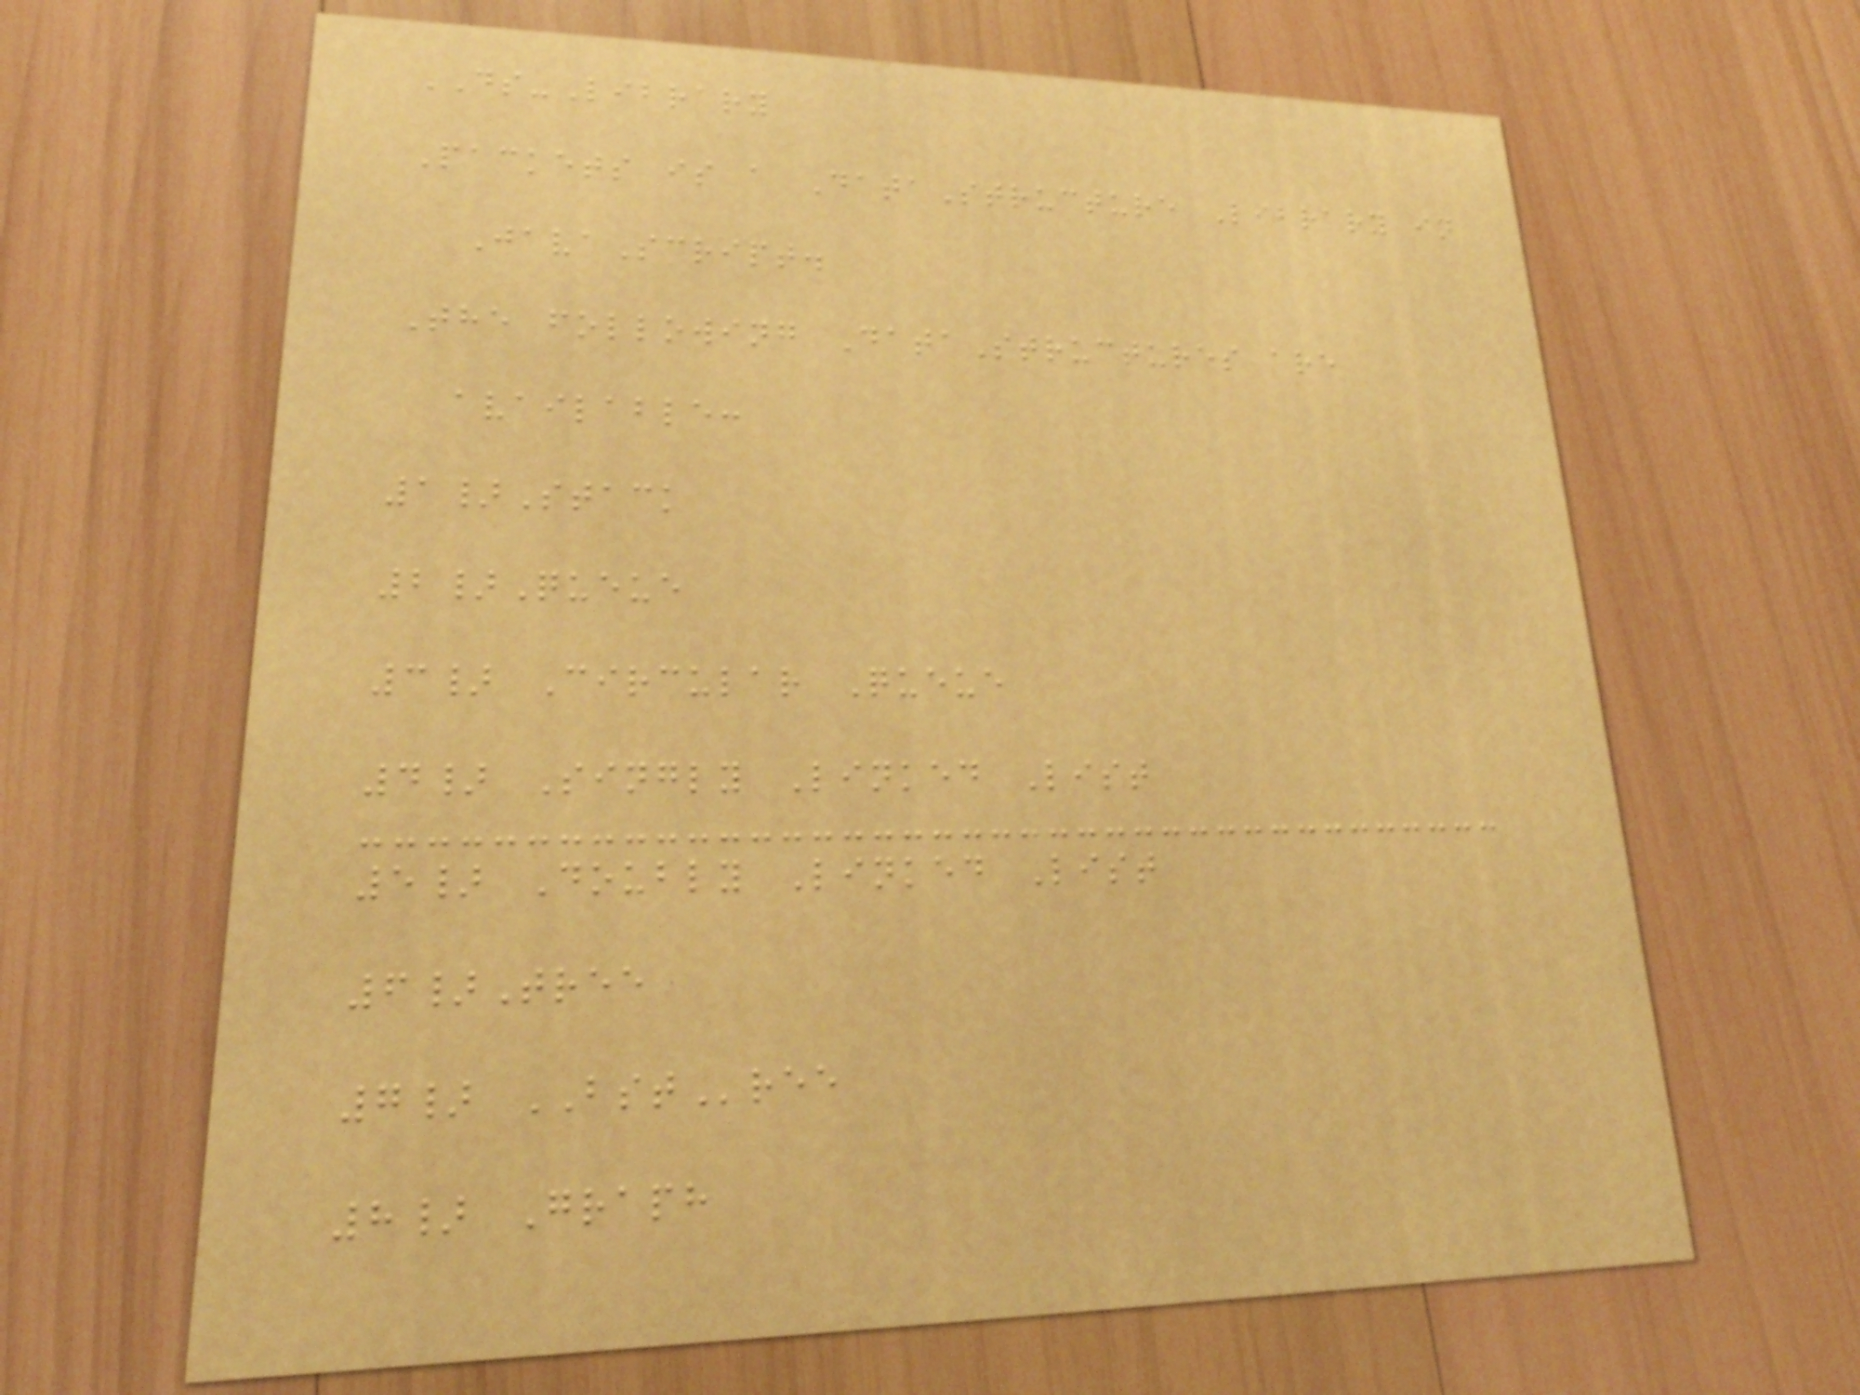DS-Library
Packets is a DataStructure Library in
JavaScript.
The following DataStructures are
available:
1}Stack
2}Queue
3} Circular Queue
4} Singly Linked List
5} Doubly Linked List
6}Tree
7} BSTree
8} Graph
